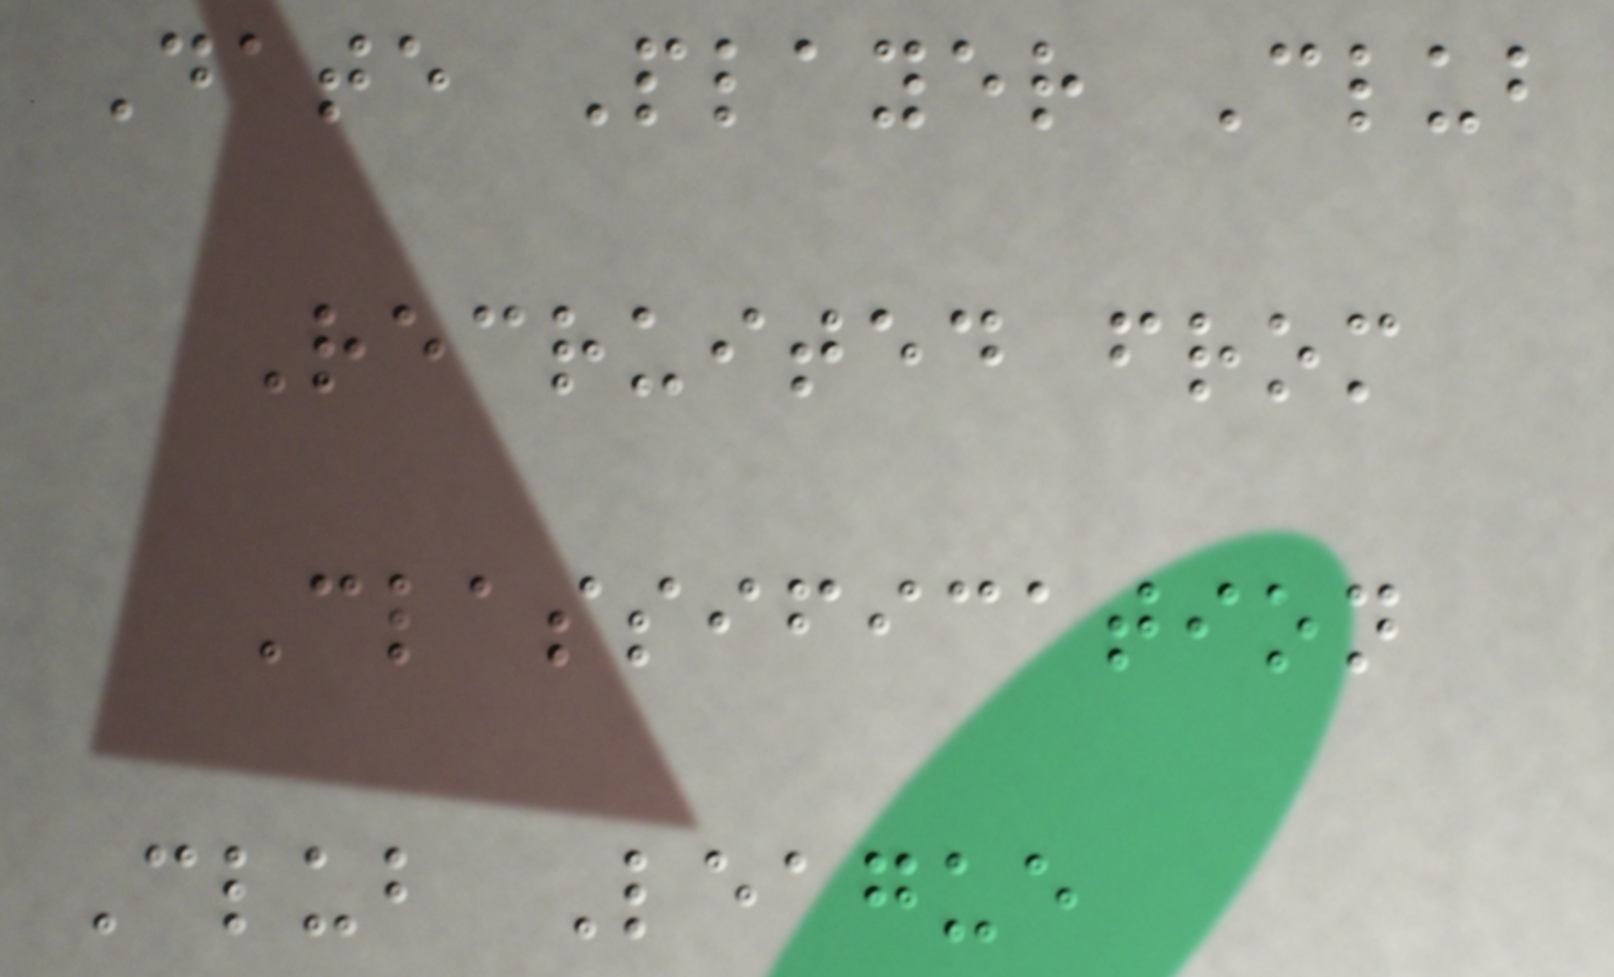Date Player Club
Recruited from
Classification
Club League
